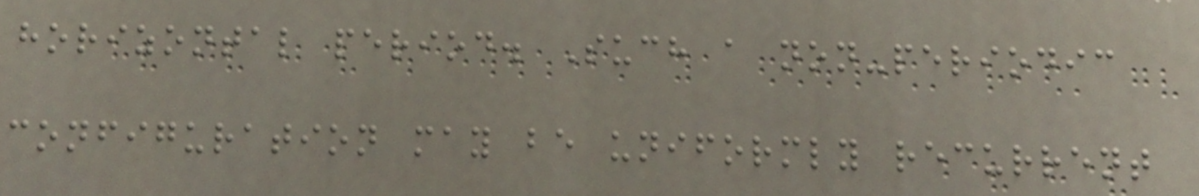horizontal period. Such a non-periodic
configuration may be uniformly recurrent
